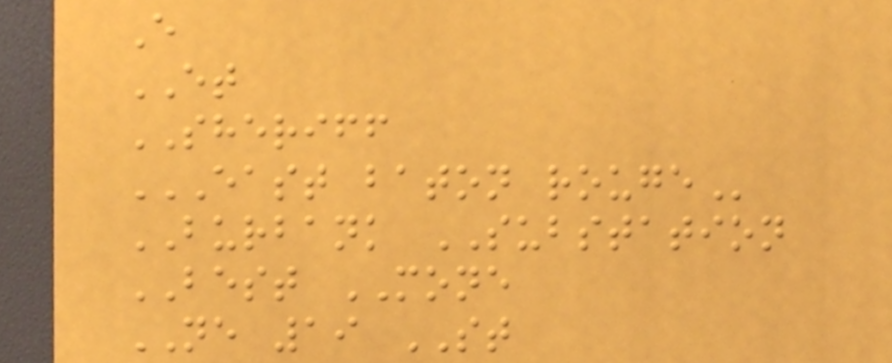E
ET
SHERIFF
EAST BATON ROUGE
BURBANK SUBSTATION
BEST MONE
NE 19 ST
